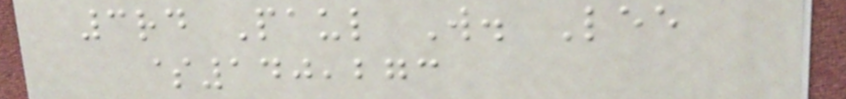3rd Paul W. Lee
$140,273
